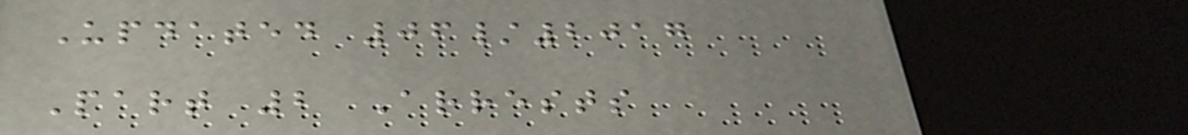Updated 06/2017
Part 2 Arrests
